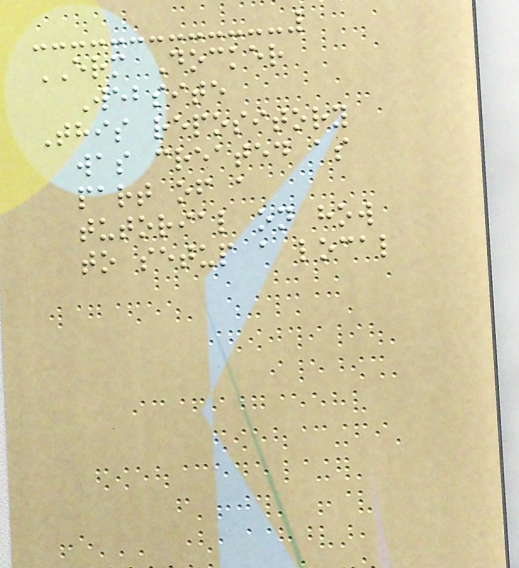ERM Docker
Website
This repository
was created as
part of a
tutorial on how
to setup a local
